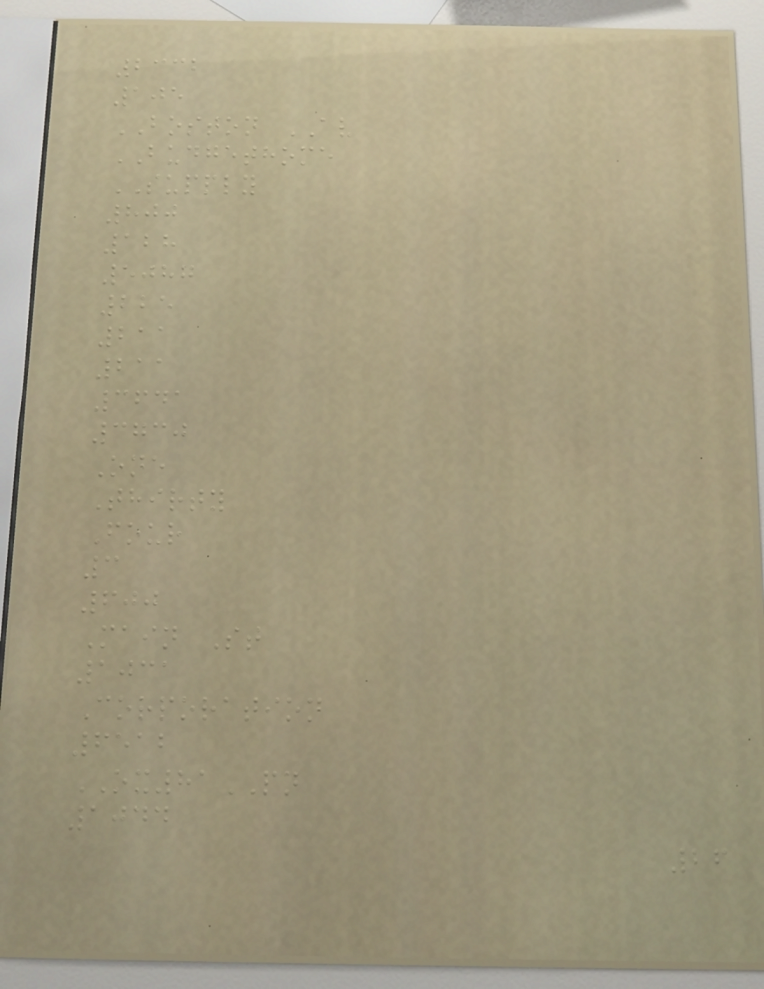2332
105
BOSTON AV
BUDGETHOME
SUPPLY
800
128
5087
225
211
211
3641
3730
One
Thirty
Four
3
600
Main St
1031
Corporation
6512
OX81PN
1044
26
